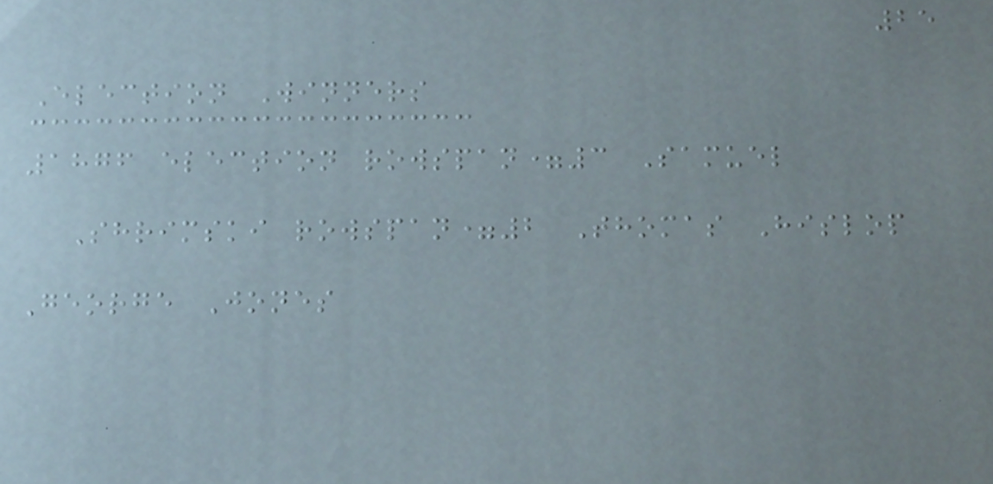25
Election Winners
1876 election rowspan=3 Samuel
Shrimski rowspan=2 Thomas Hislop
George Jones
